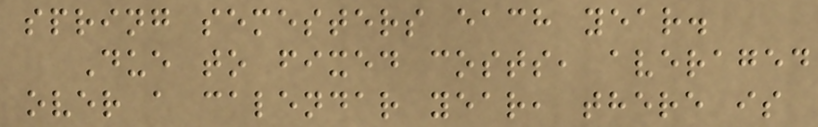spring semesters each year.
Due to fixed costs, averaged
over a calendar year, there is
